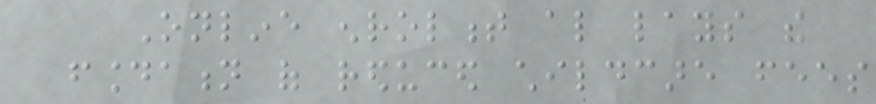Online enrolment also lays the
foundation of reduced childcare fees
